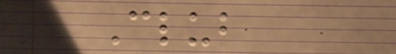Club
